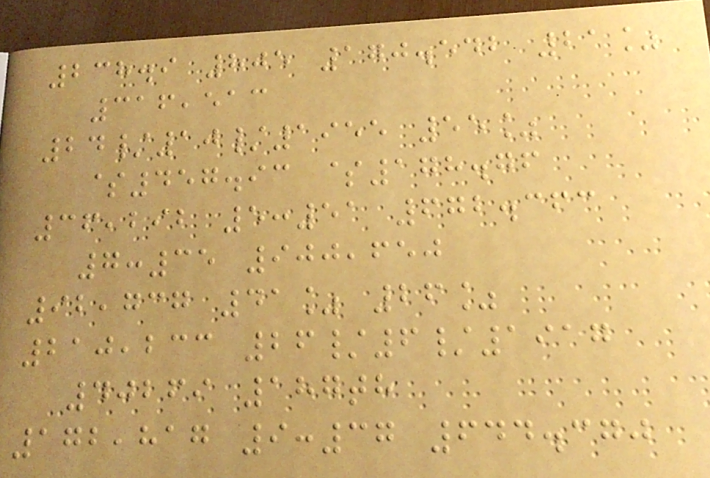238.9 805 170.542 21%
316,513
24/10/1955 55%
$457.93 $178.76
36,292 5:51 672.363
7:35 900,650
92,737 41% 26%
210,233 26/6/1917
40269 187th
172,817 9:37 644.370
